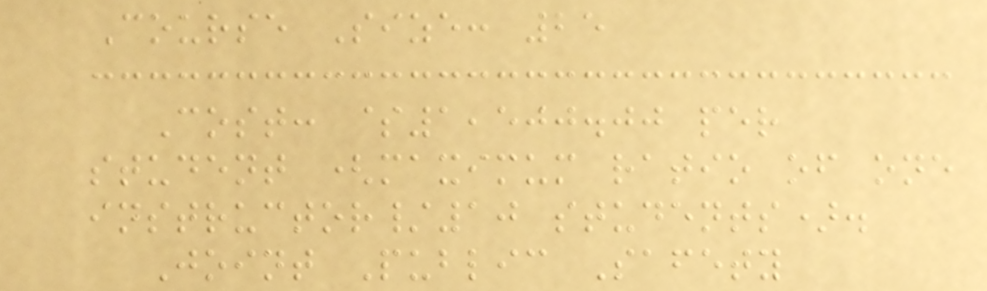Course Size: 25
Cost: $1,500.00 per
student (maximum ratio of one
instructor/10 students).
Joint Public Safety
